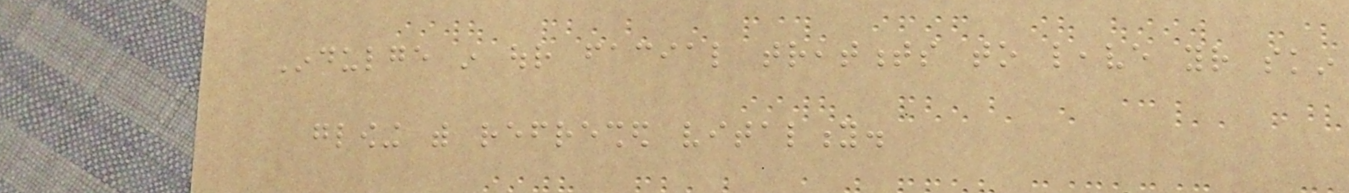Indulge in our facial treatments to leave your skin
glowing with refreshed vitality.
